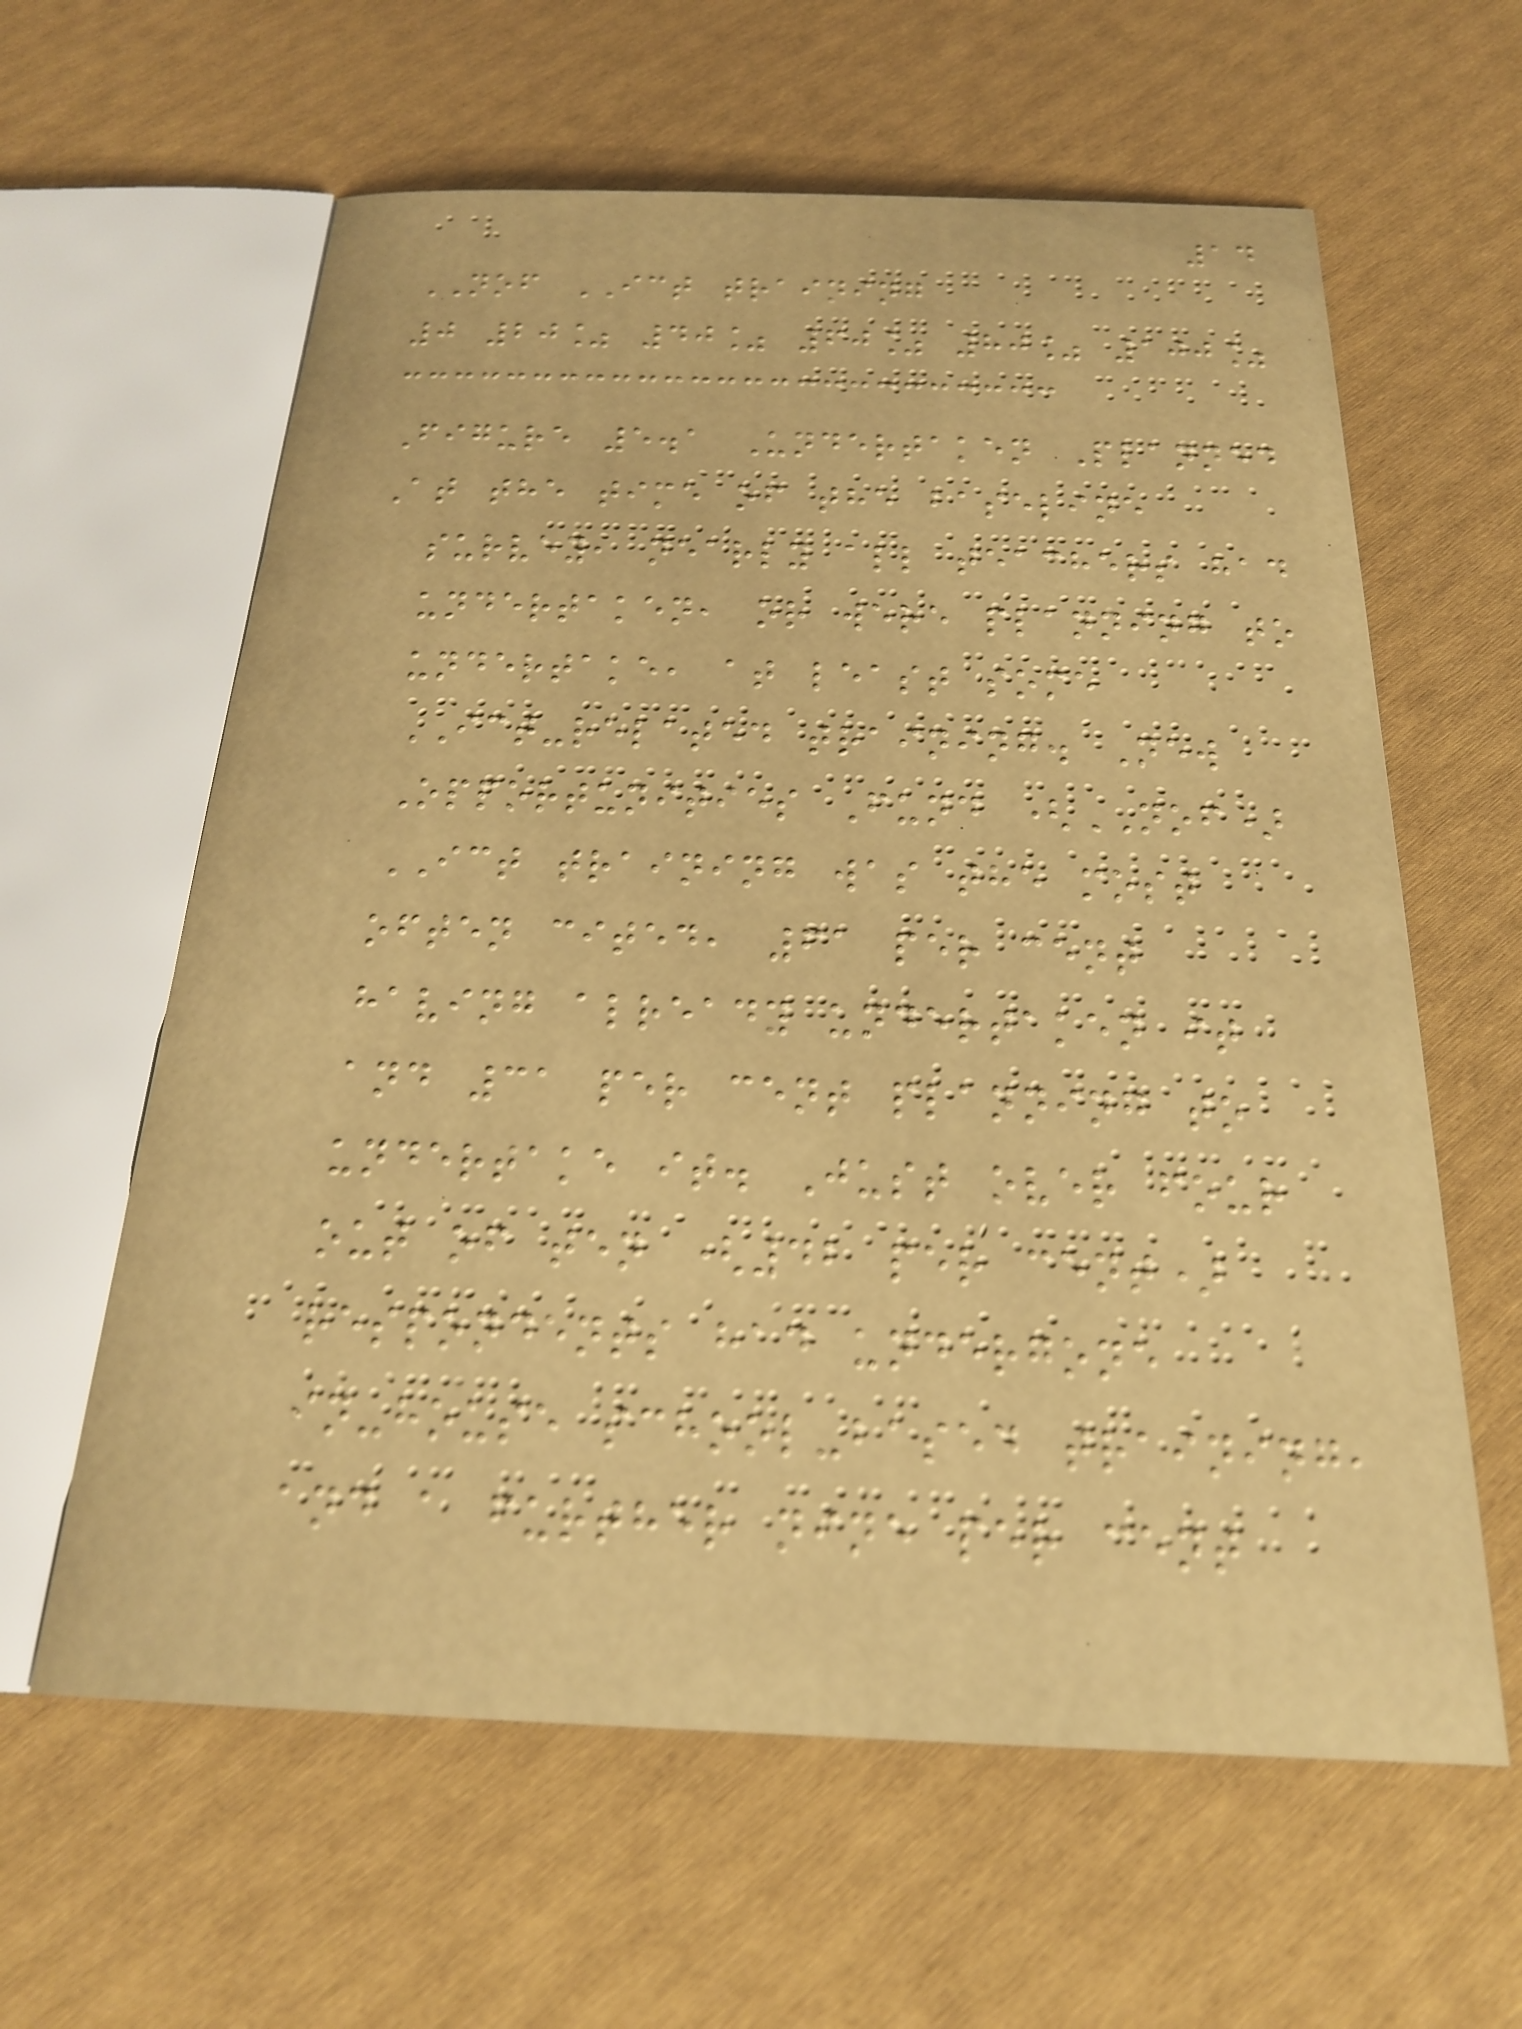14
NOF ICT training
0 20% 40% 60% 80% 100%
Figure 5.1 Undertaken Planned
At the time of the baseline
survey, nearly all teachers had
undertaken, or were planning to
undertake, at least some
ICT-related training. New
Opportunities Fund (NOF)
ICT training was the most
often cited, 61 per cent
having already undertaken it
and 31 per cent planning to
undertake it. Just over four
out of ten (42 per cent)
respondents had undergone
in-house school-based training,
and a further nine per cent
